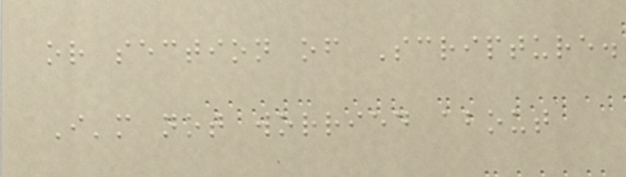or section of Scripture.
I'm not worried about
